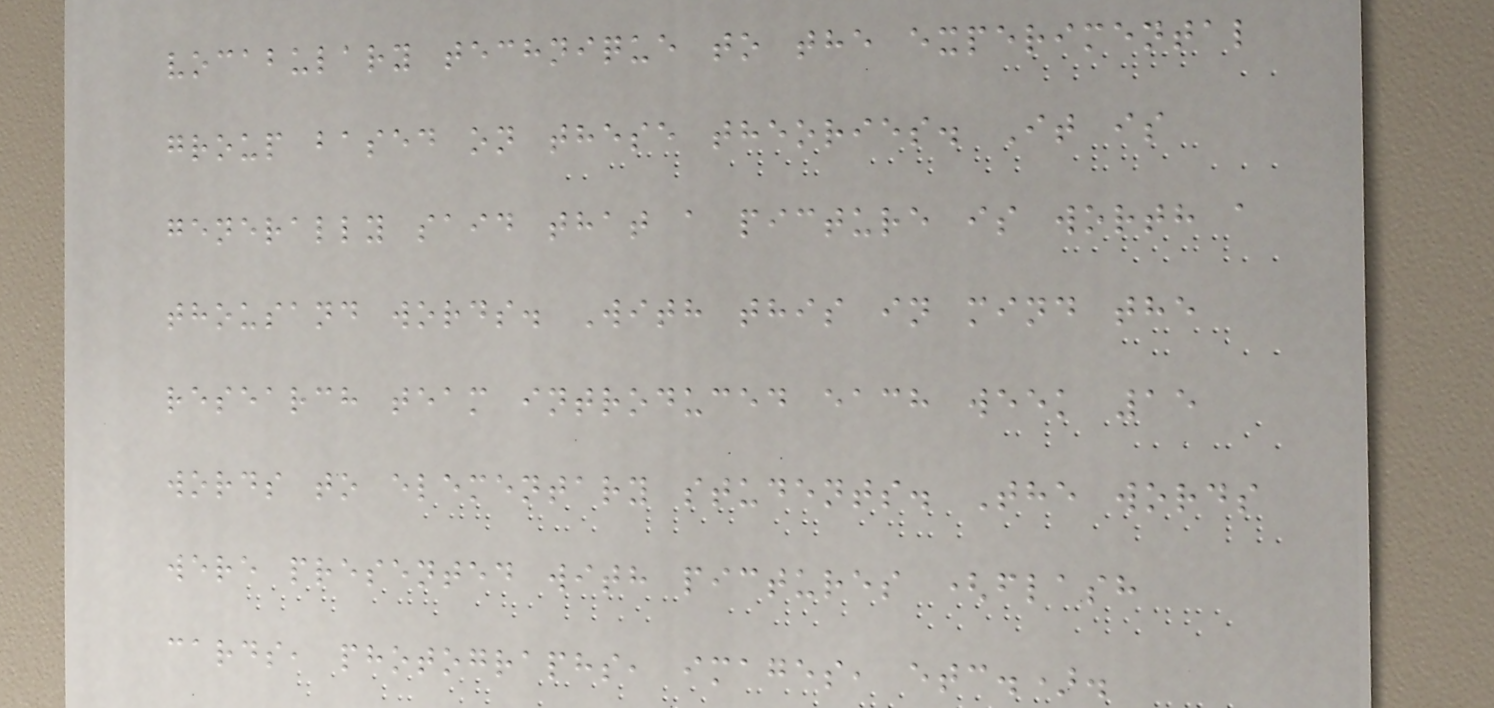vocabulary technique to the experimental
group based on these theories. It is
generally said that a picture is worth a
thousand words. With this in mind the
research team introduced each week 15
words to elementary students. The words
were presented with pictures (flash
cards, photographs, images, etc.).
